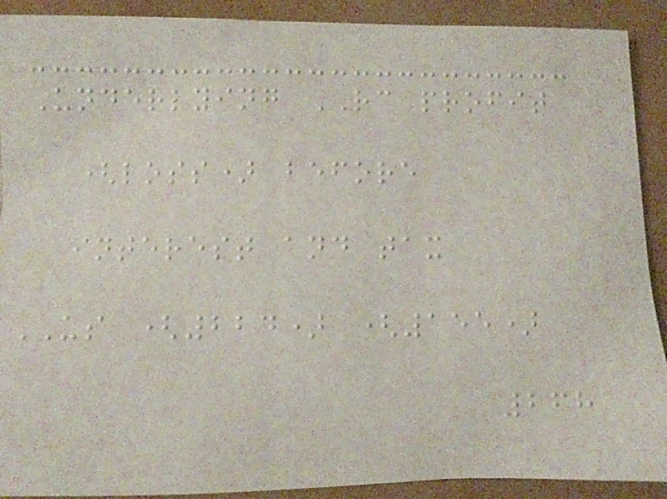Underlying RC profit
(loss) before
interest and tax
US (224) (155)
268
